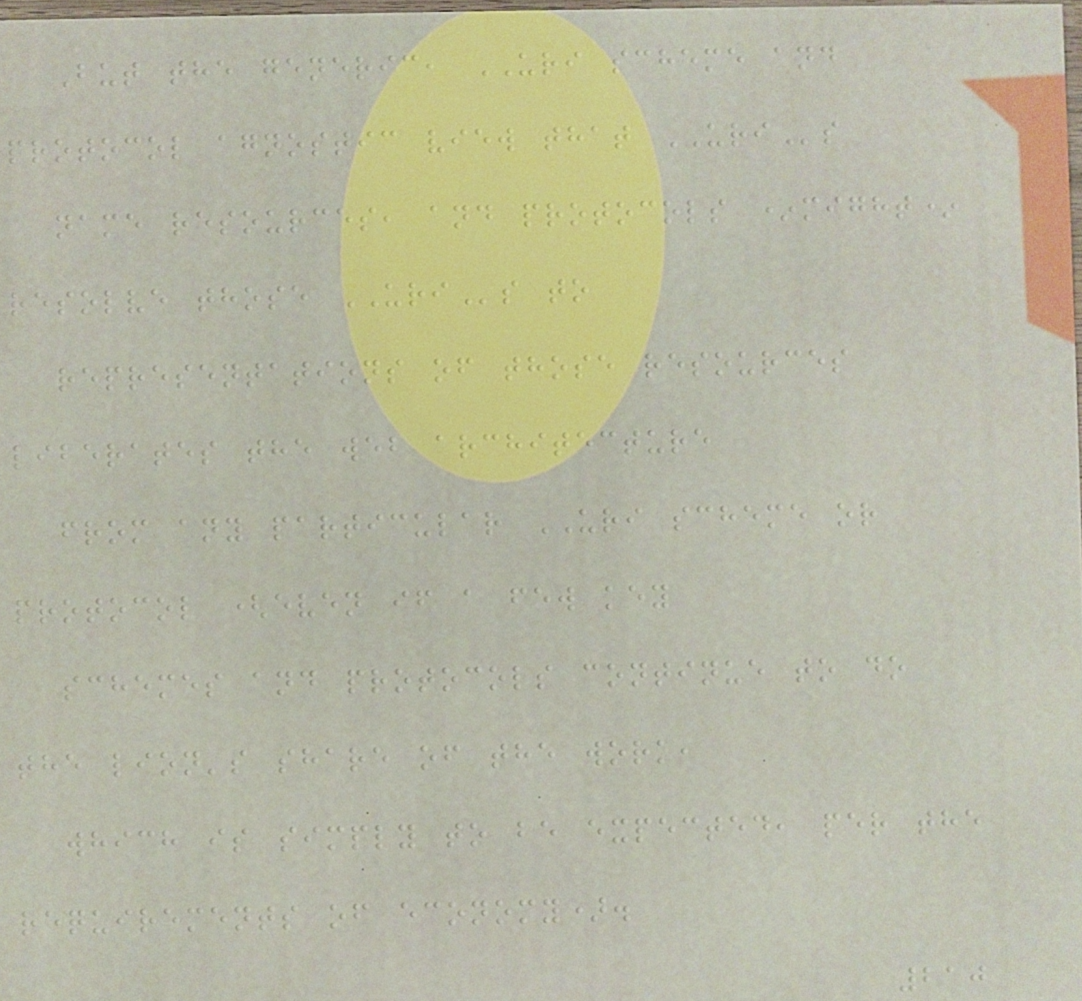But the generic, URI scheme and
protocol agnostic view that URIs
name resources, and protocols *might*
resolve those URIs to
representations of those resources
liberates the web architecture
from any particular URI scheme or
protocol (even if a few key
schemes and protocols continue to do
the lion's share of the work,
which is simply to be expected, per the
requirements of economy).
210
